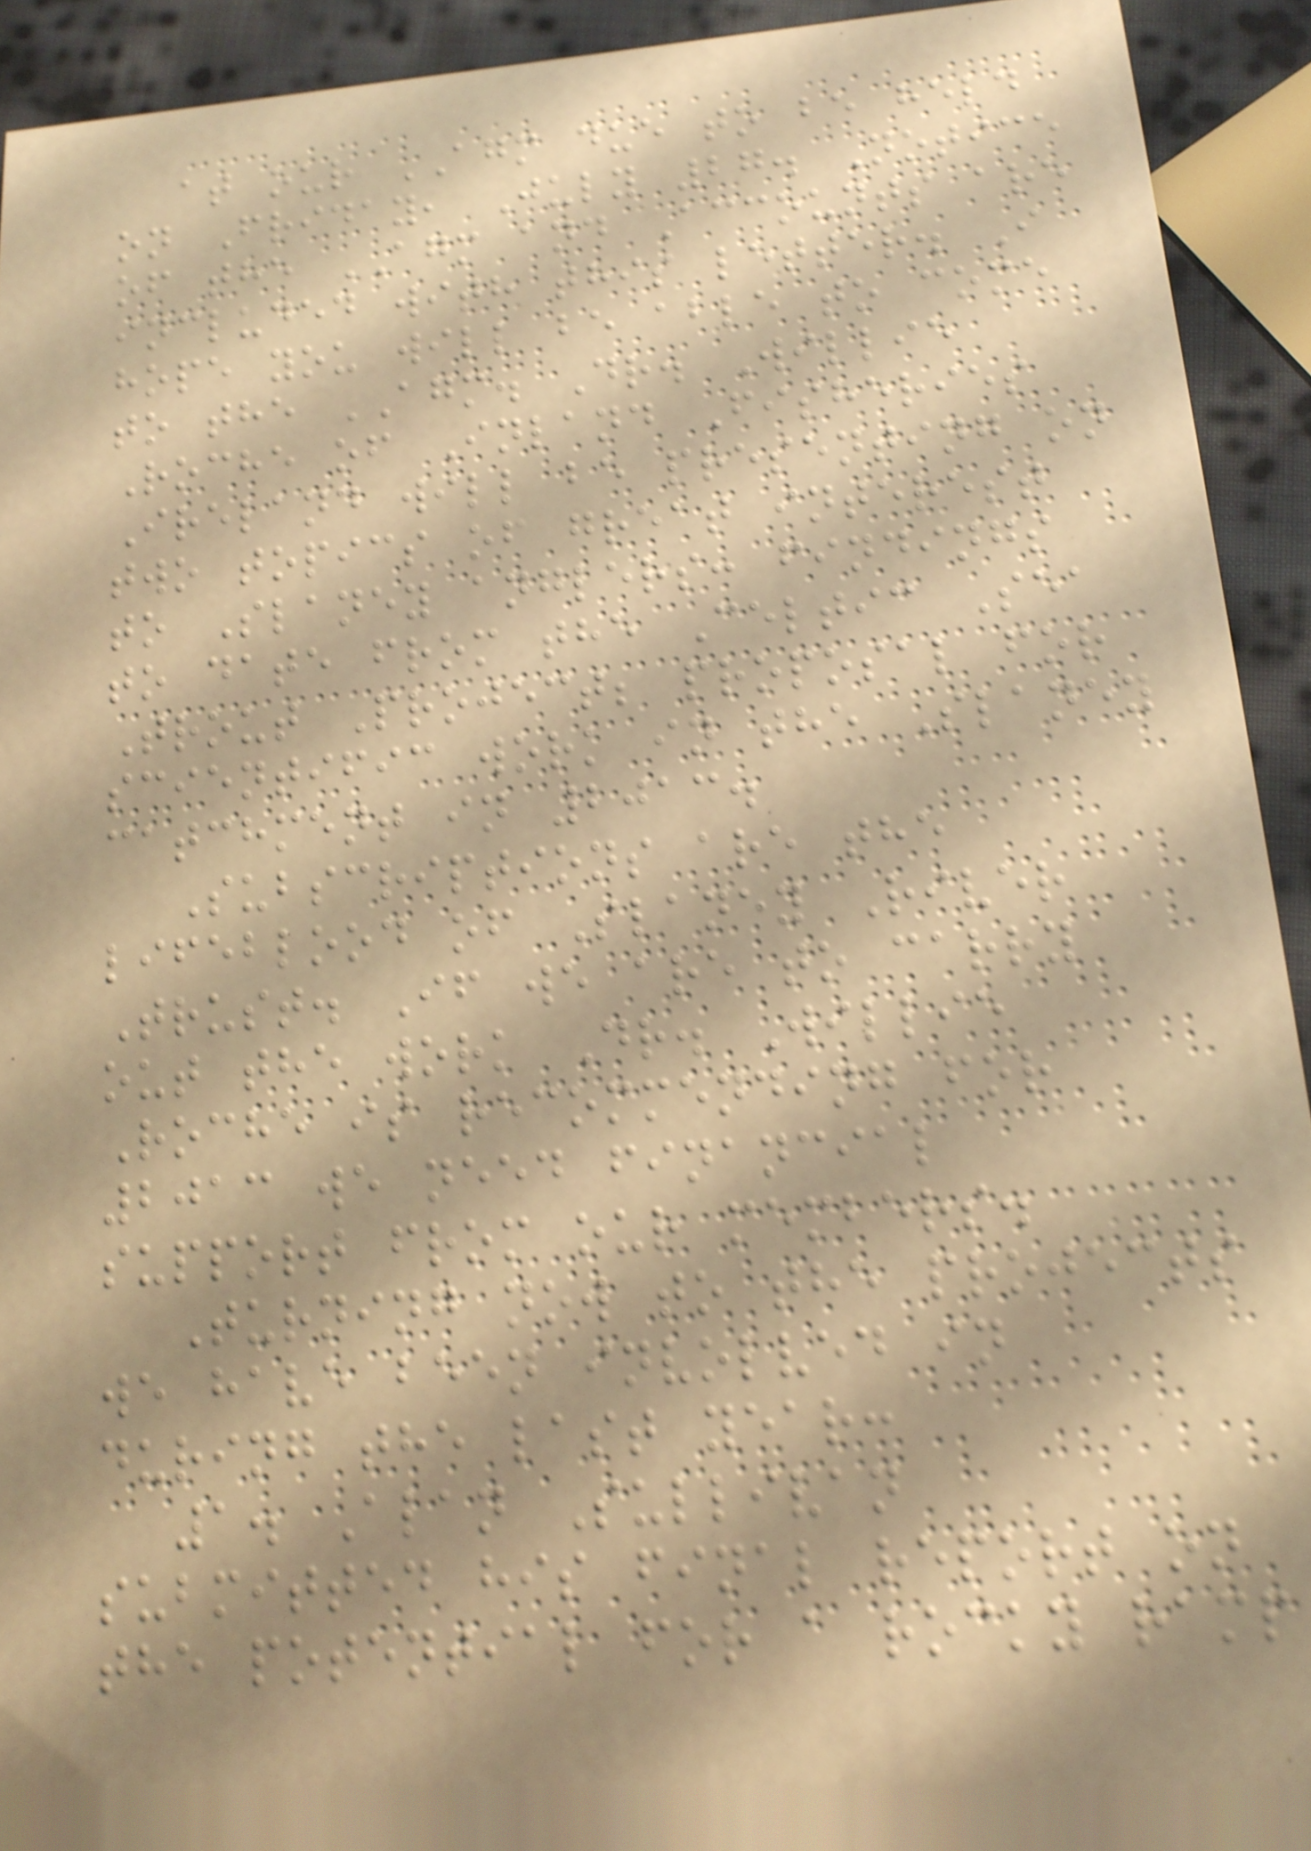at our AGM due to be held
on Friday, July 27. Notice
of the AGM and Accounts are
included with this letter. I
hope you will be able to come
to the AGM. Dr. Willie
Roche of Inland Fisheries
Ireland will be presenting on
two topics of great interest
to Slaney anglers: findings
to date from the Celtic Sea
Trout Project; proposal for
scientific work in the Slaney
catchment in 2013.
Subscriptions are the
lifeblood of Slaney River
Trust. If we are to carry
out the work Dr. Willie
Roche is recommending for
2013 we need financial
support from our members.
Turning now to the projects
we have been involved in
during the last year:
1. Alan Sullivan
submitted his final report on
the potential for a rocky ramp
